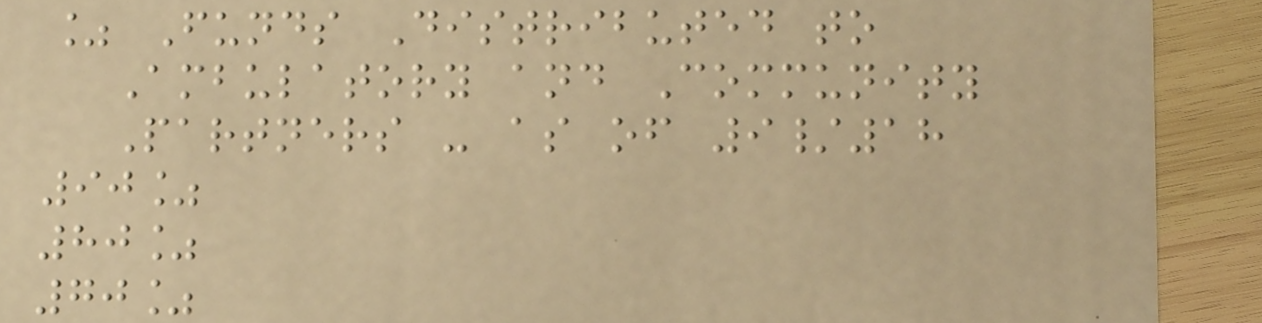% Funds Distributed to
Ambulatory and Community
Partners - as of 9/18
90%
80%
70%
